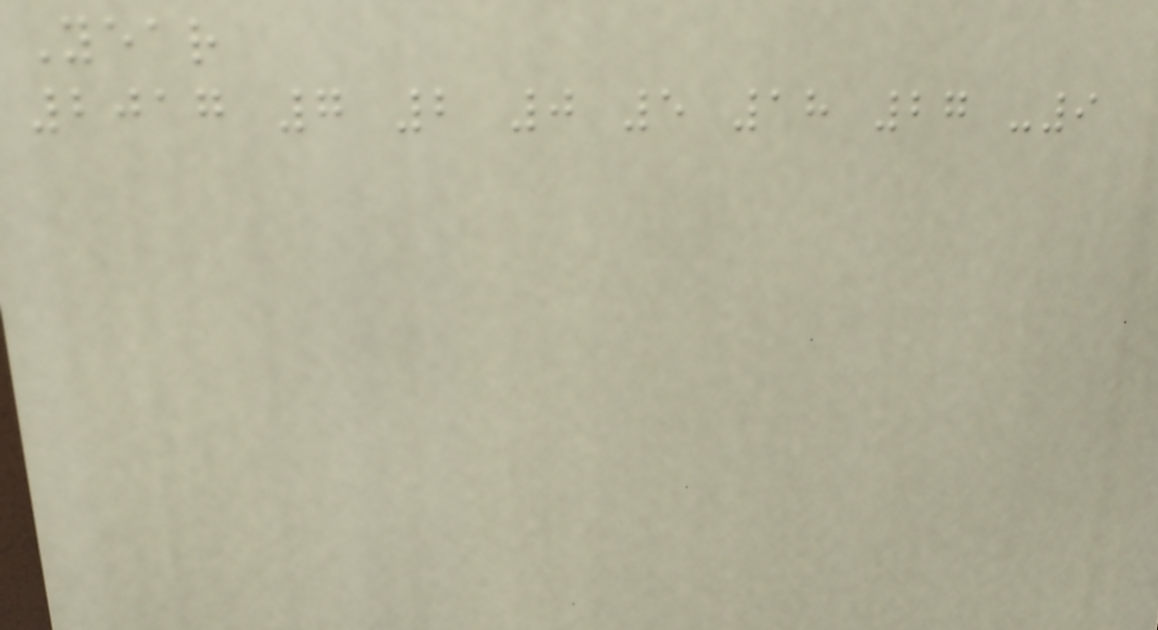Year
2017 7 2 0 5 18 27 -9
